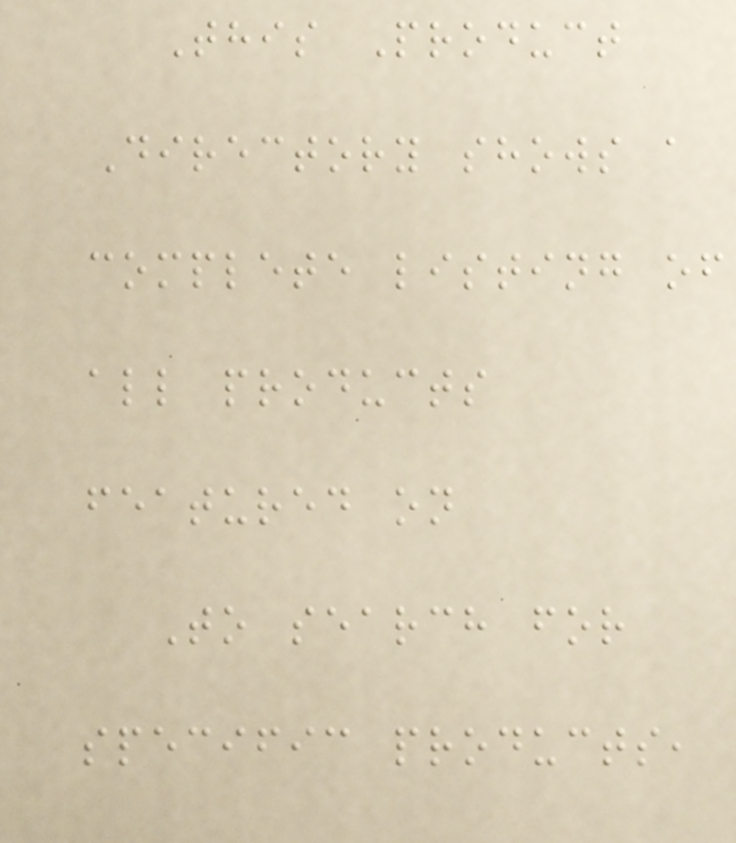This Product
Directory shows a
complete listing of
all products
featured on
To search for
specific products,
